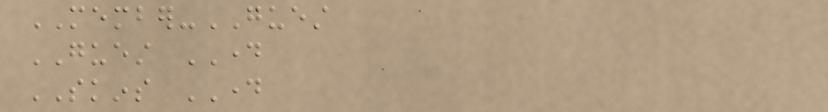MEMBER-GUEST
GUEST DAY
SKINS DAY
